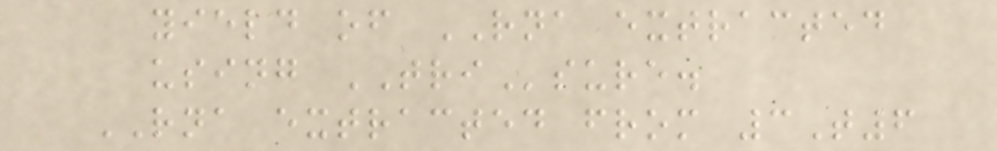yield of RNA extracted
using TRIsure.
RNA extracted from 3T6
